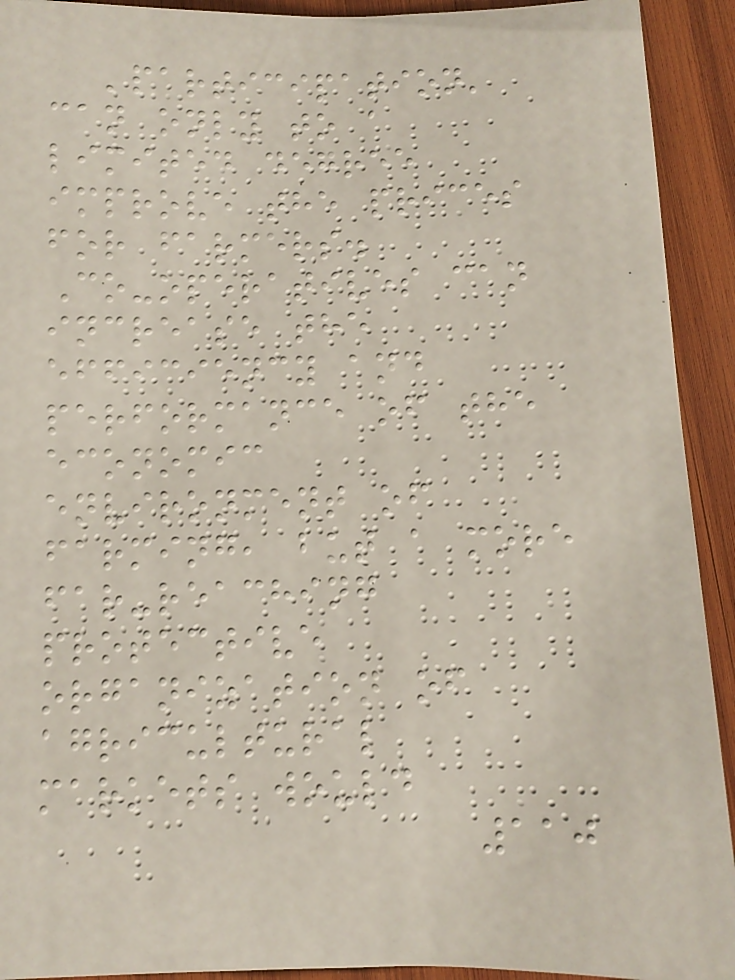'participation'
can only to a
limited degree
improve the prices
for farmers.
Co-operatives can
increase the
efficiency and
performance of the
economic
environment of
farming, but a more
far-reaching
protective
organization of
agricultural
markets would
110
